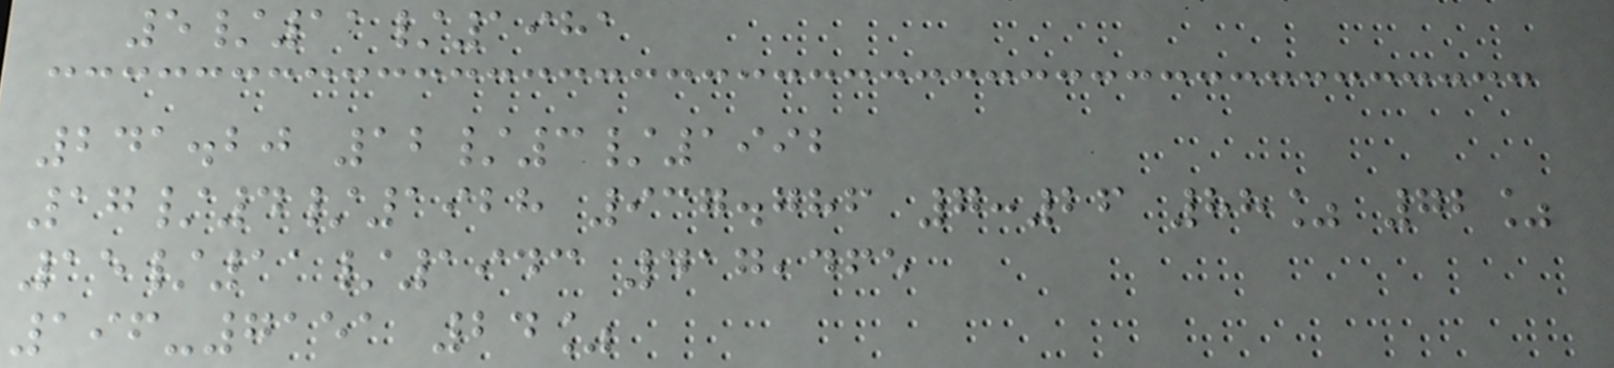5/11/1981
241.20 12/3/1992
17/4/1928 937.786 7:26 88% 72%
15/11/1943 417,465
196-7151 24%
